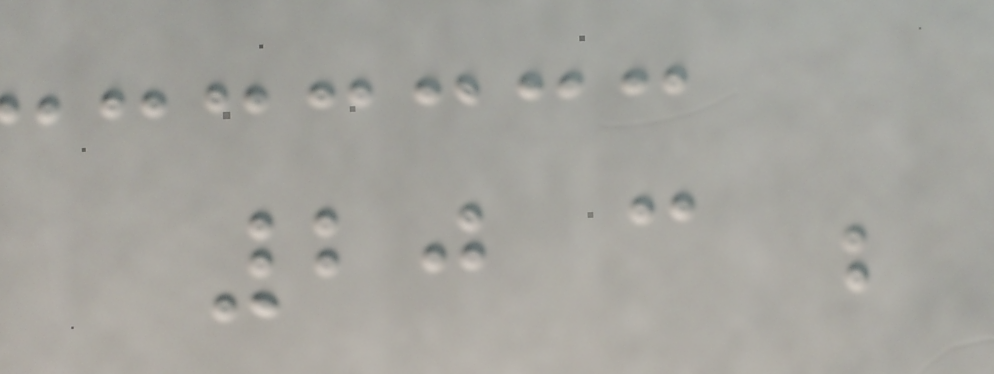20 can be
